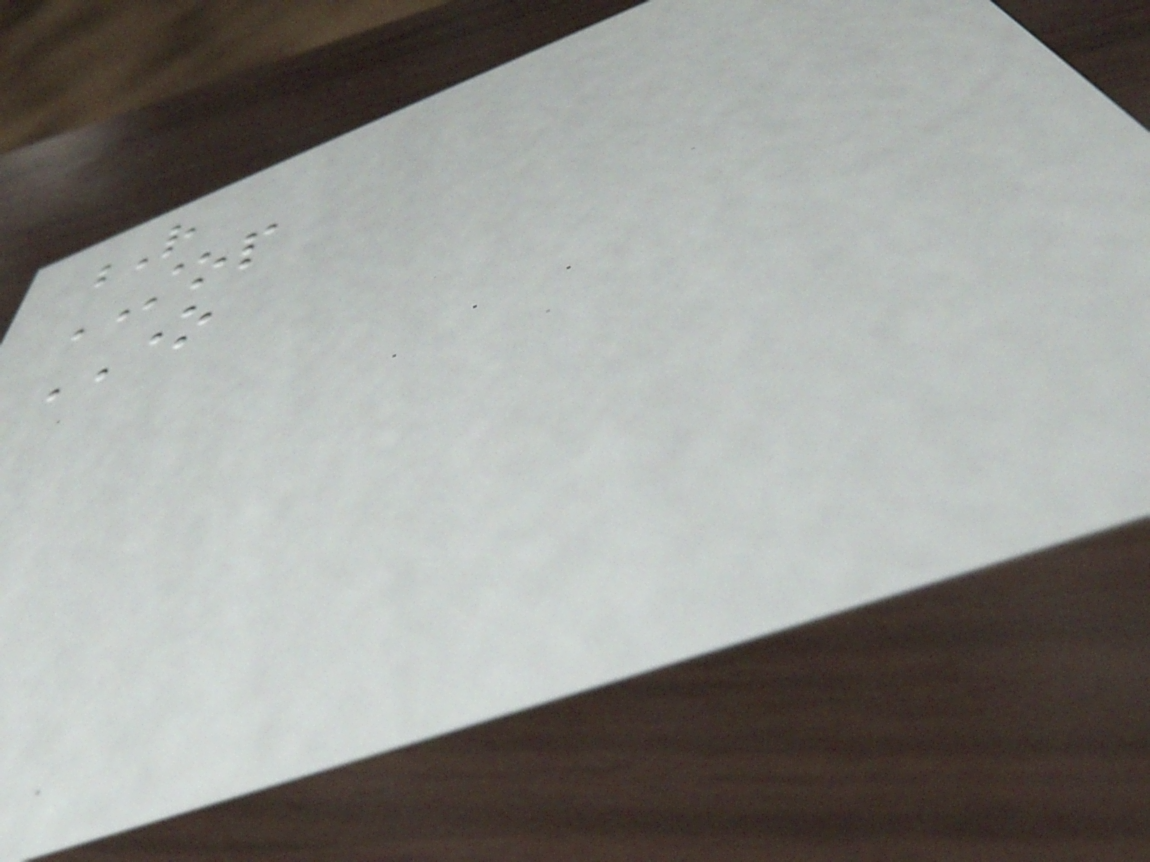R
STOP
ONE
